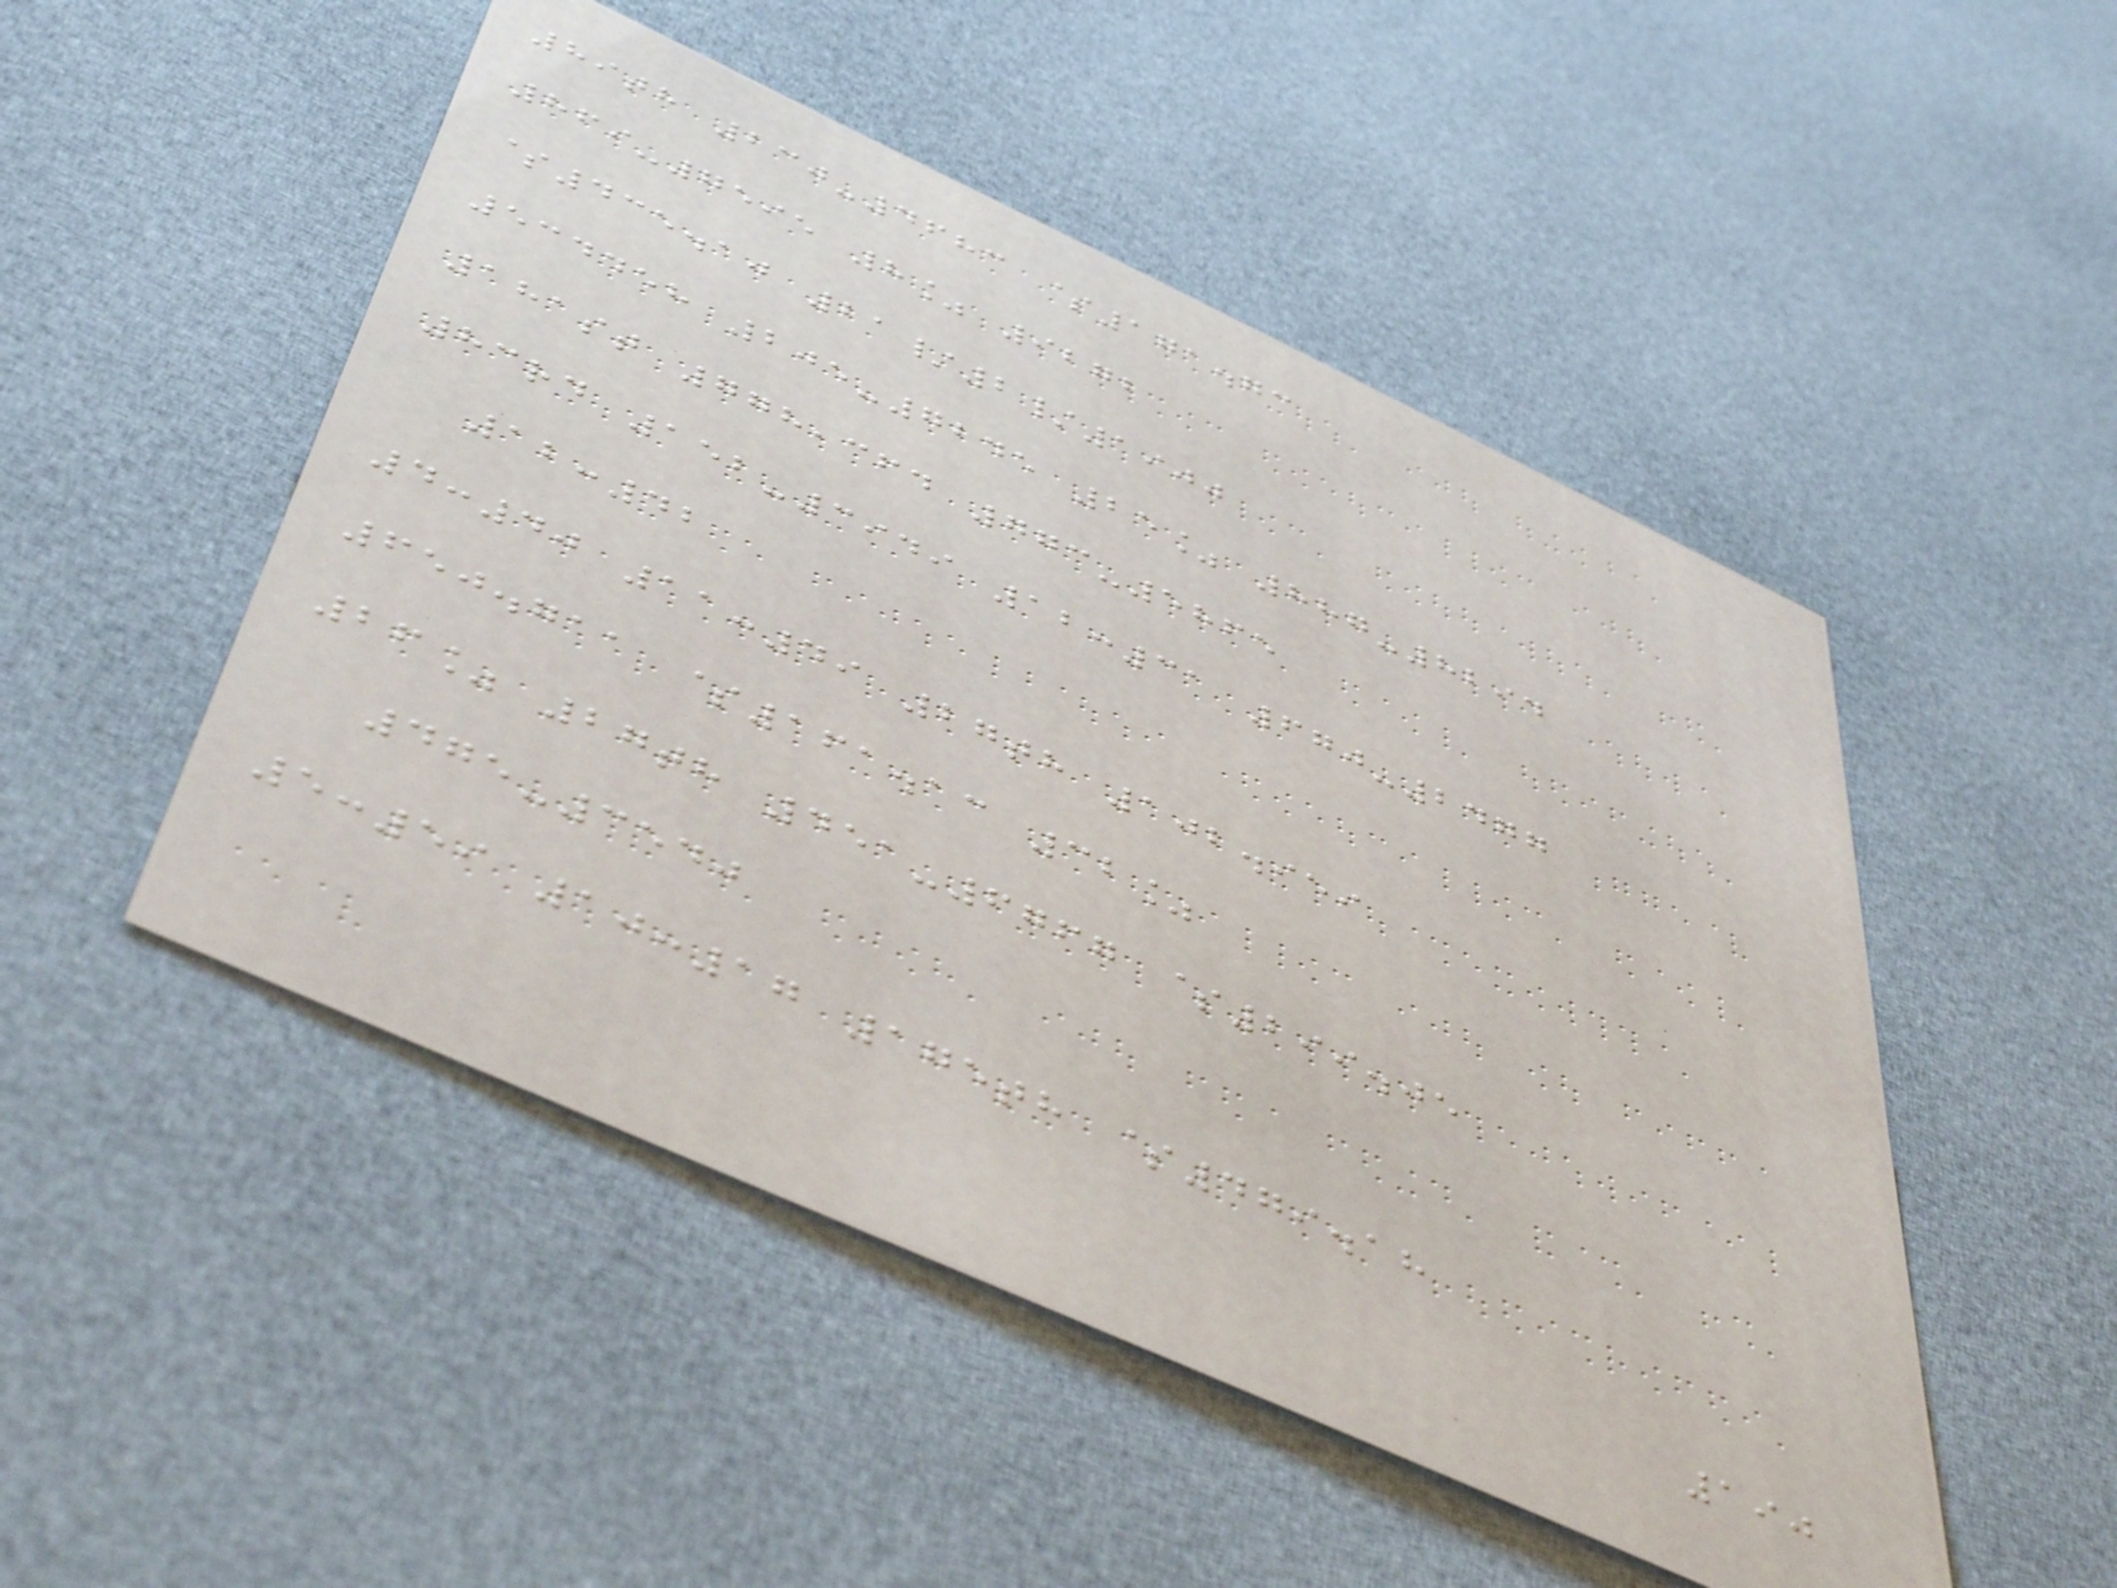89th 230-4683 $171.73
869-7595 8% 9272
$435.10 21/2/1900
534458 205-7245 25% 887-8294
181st 778,364 773-5865
83rd 152-3949 12:31 670-2477
12:42
4:40 11:49 27th 102.959
650.711 $161.13 32%
26% 27th 451-6767 $299.05
475-3540
5:59 10:17 175th $479.18
190
